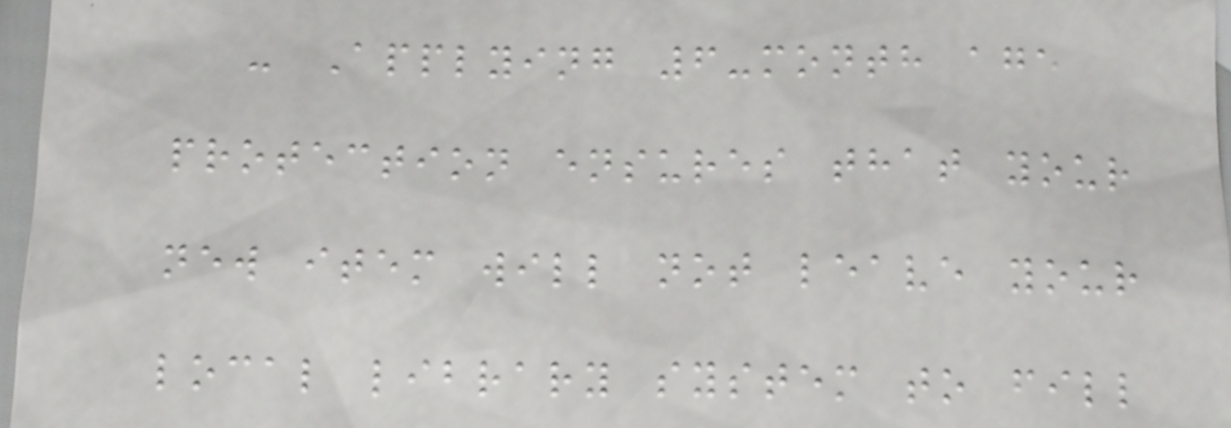- Applying 6-month age
protection ensures that your
new item will not leave your
local library system to fill
